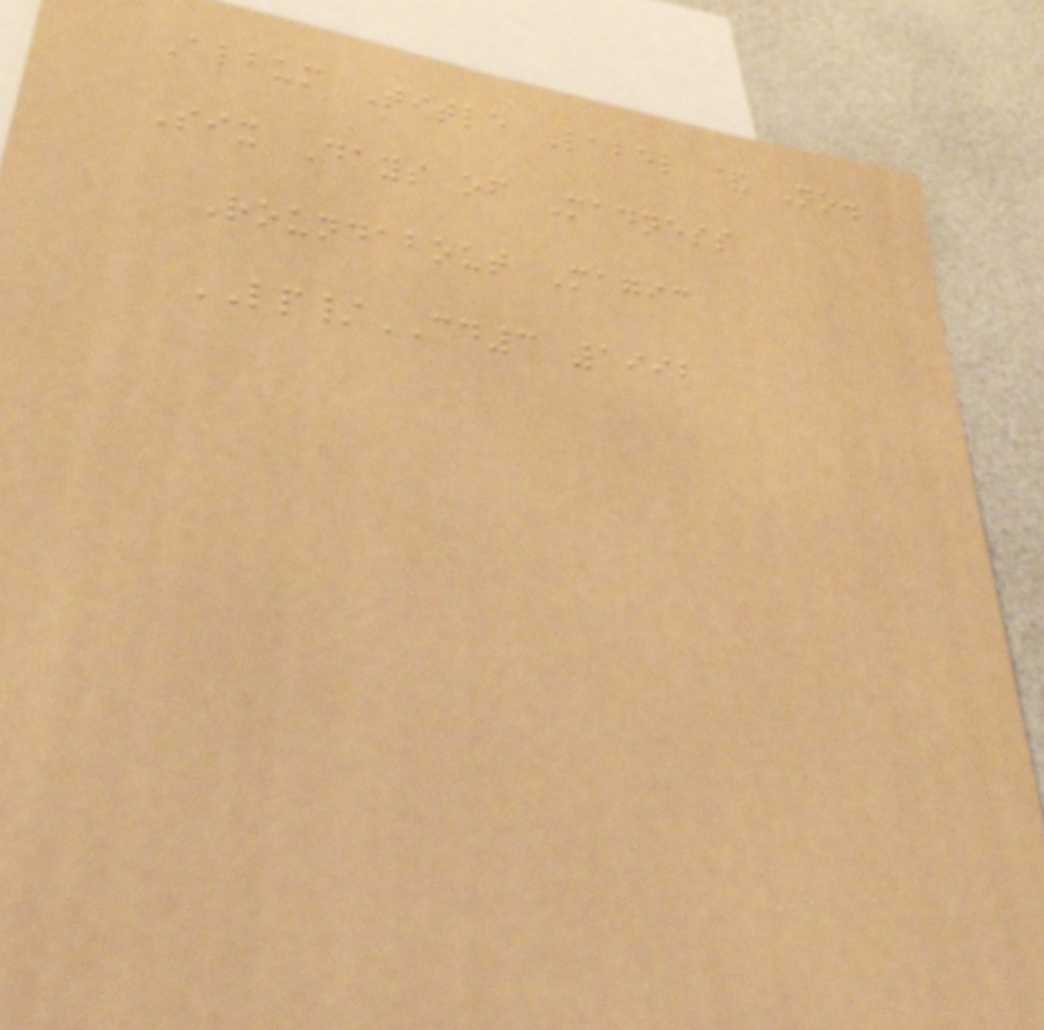Album Title Label & No.
Six Days of Madness
Roundabout Magic
LP/CD3 1992
